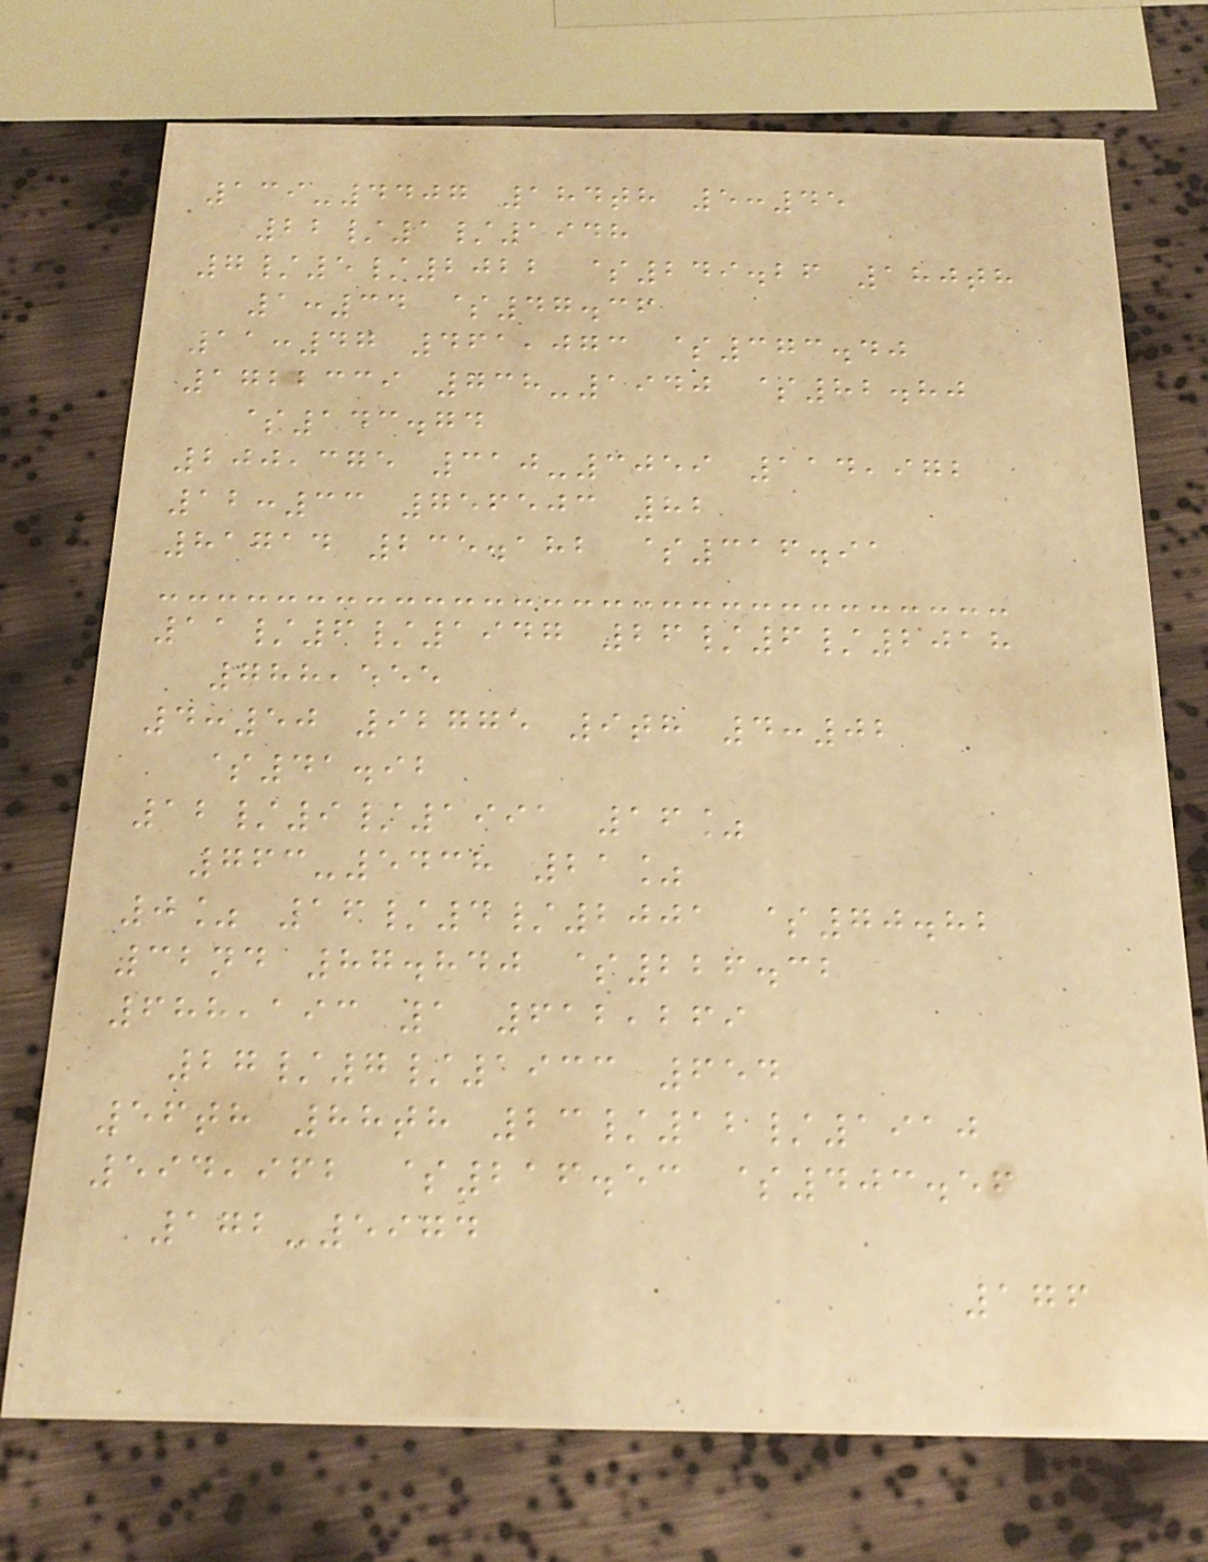139-4407 184th 5:45
22/1/1948
7/5/2022 $249.26 180th
1:34 $47.36
11:47 461,073 $373.40
1722339 738-1940 $82.80
$143.74
200,375 310-3059 114,972
12:33 756503 82
81714 235.182 $316.91
11/6/1947 26/6/2018
788,555
4:50 92775 9th 4:02
$41.92
12/9/1991 16%
763-5438 21%
0% 16/4/2001 $70.82
32nd 87.840 $226.32
688,193 1 612,269
27/7/1933 654
56th 88th 23/12/1910
594,962 $216.53 $403.56
172-5974
176
